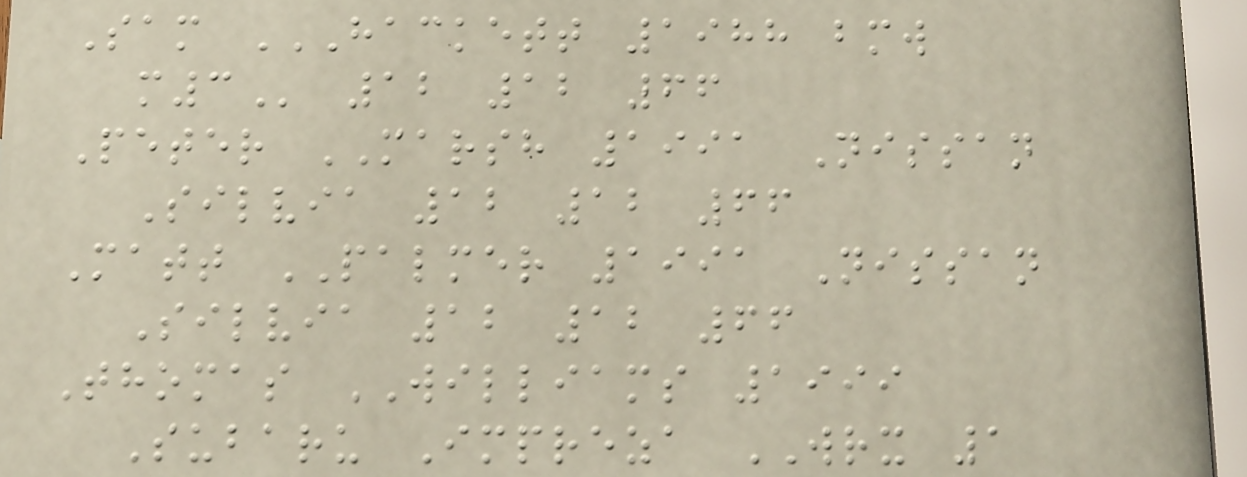Sam HACKETT 1988 BMW
M3 12 12 66
Peter MARSH 1991 Nissan
Silvia 12 12 66
Matt PALMER 1991 Nissan
Silvia 12 12 66
Thomas WILLIAMS 1999
Subaru Impreza WRX 1
